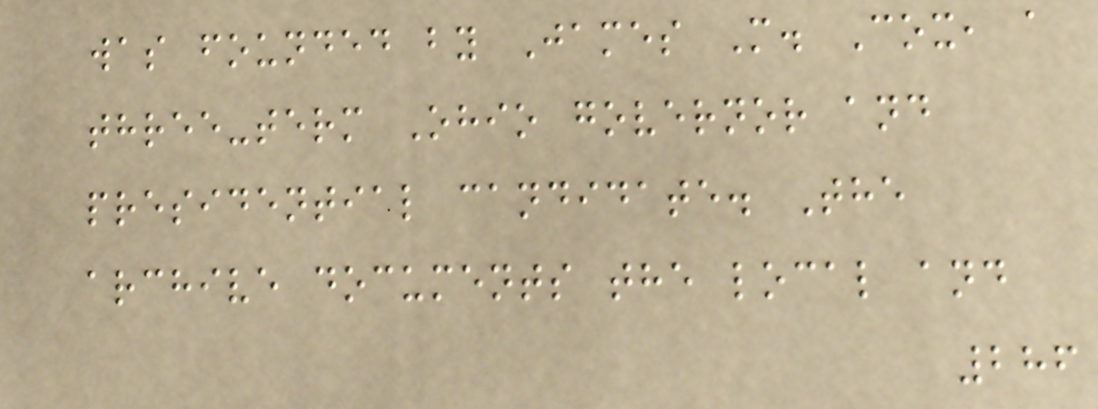was founded by James M. Cox, a
three-term Ohio governor and
presidential candidate. The
archive documents the local and
286
